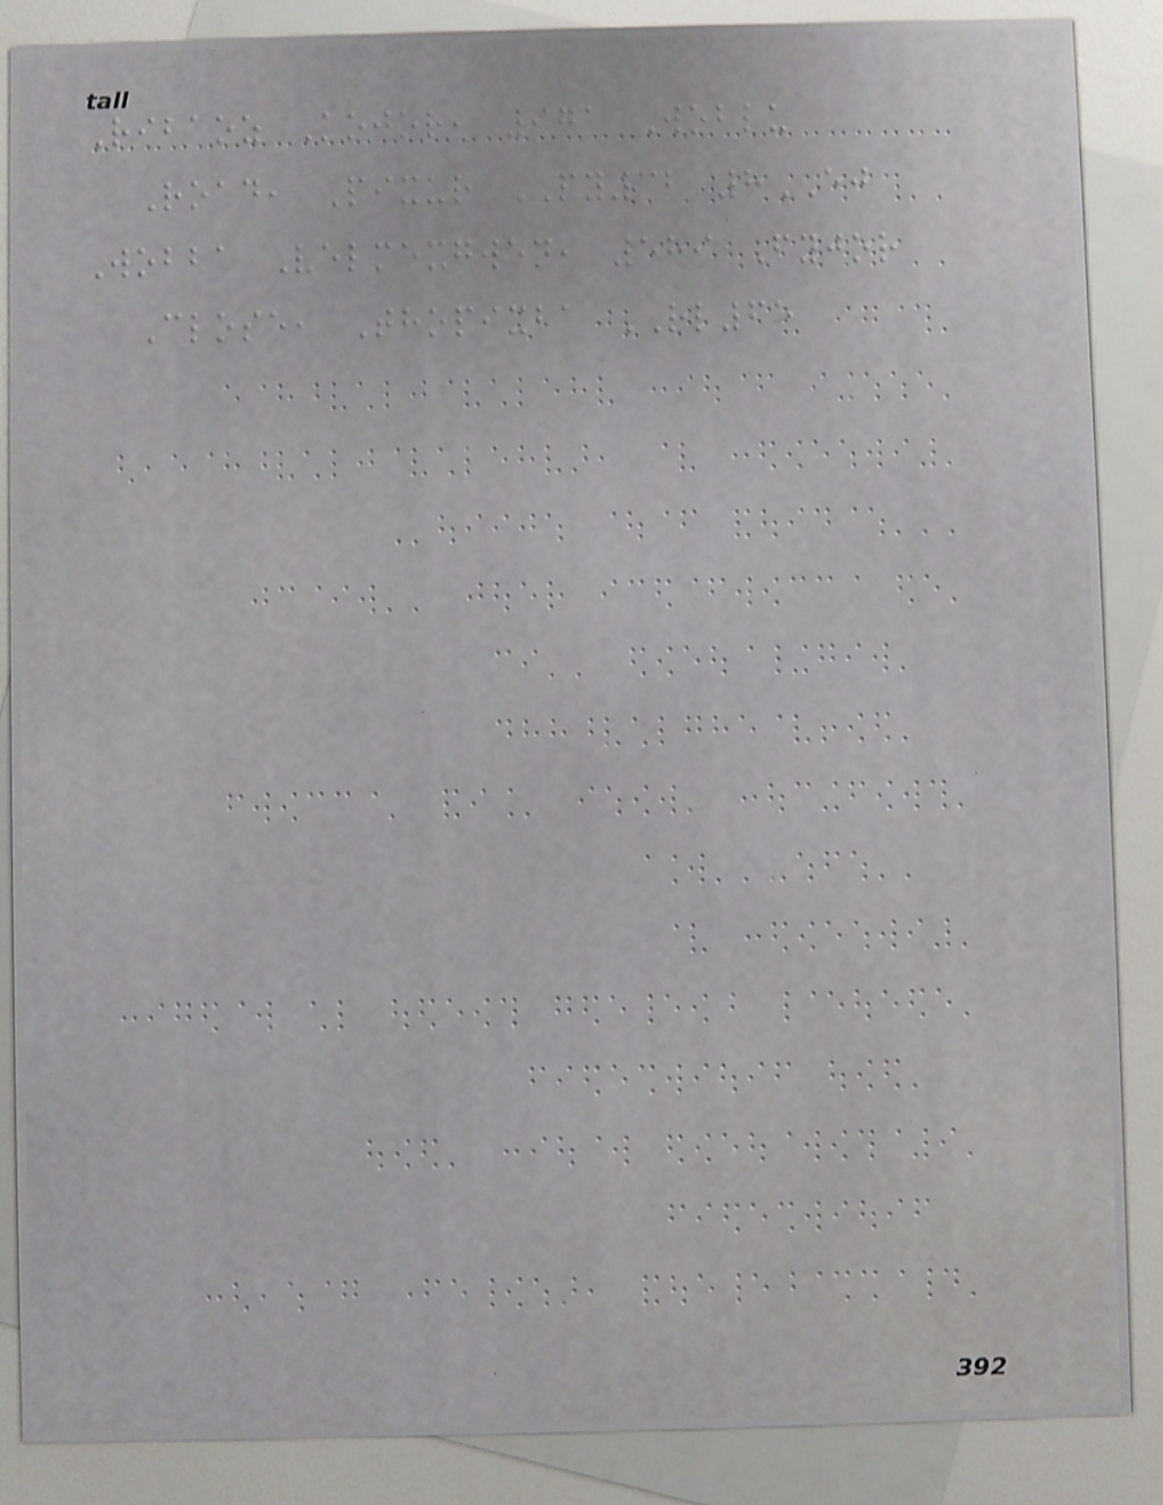Ribaoz Kojor, 971 Woblu
Road, Pixur PY32 8EJ
Wobba Velmexgwen, 589 Fyjor
Close, Thopixba RL65
